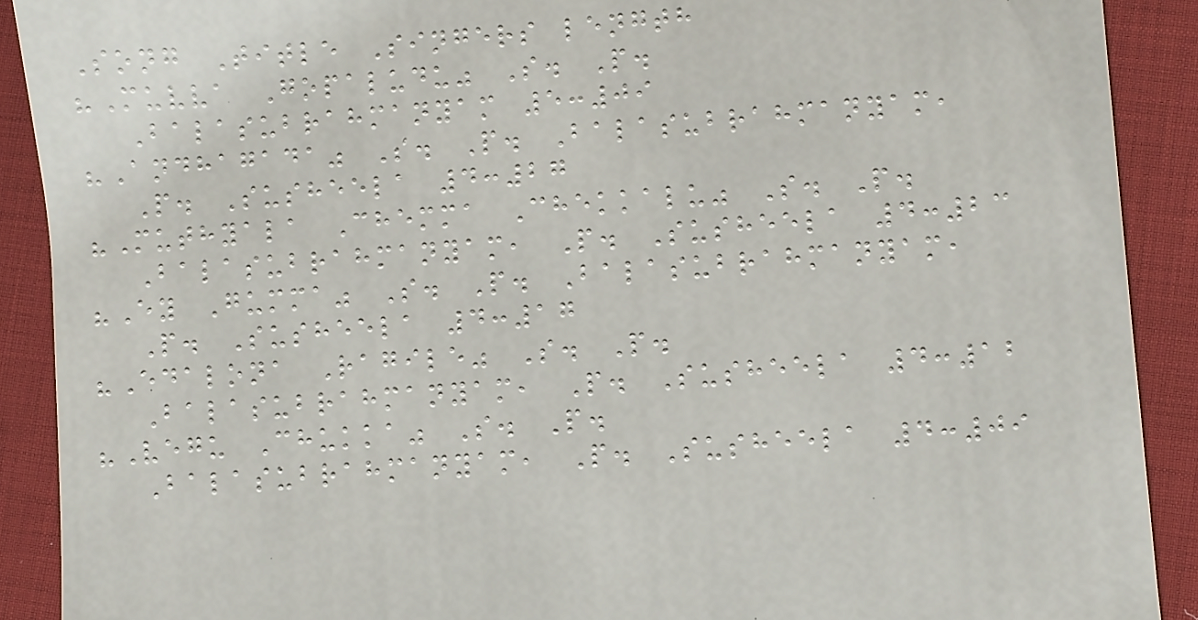Song Title Singers length
"Muvva Gopaludu" S. P.
Balasubrahmanyam 5:09
"Andhagada" S. P. Balasubrahmanyam,
P. Susheela 4:27
"Muthyala Chemma Chekkalu" S. P.
Balasubrahmanyam, P. Susheela 4:23
"Ey Gumma" S. P. Balasubrahmanyam,
P. Susheela 4:17
"Edalona Ragile" S. P.
Balasubrahmanyam, P. Susheela 4:12
"Vegu Chukka" S. P.
Balasubrahmanyam, P. Susheela 4:09
